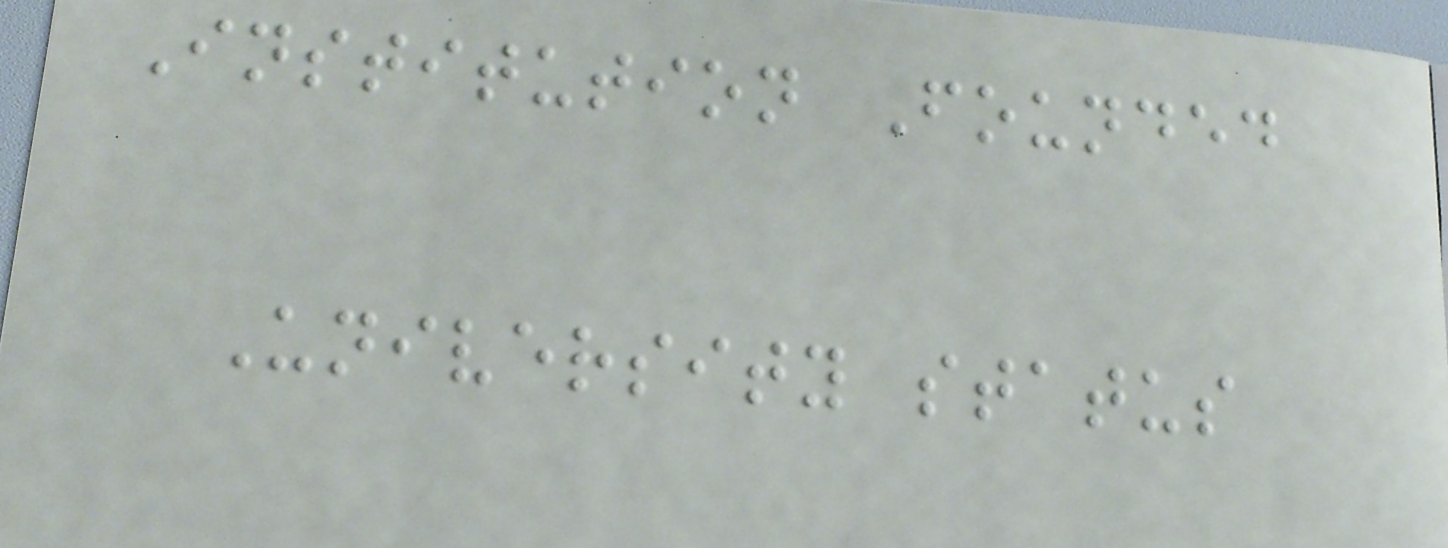Institution Founded
University status
